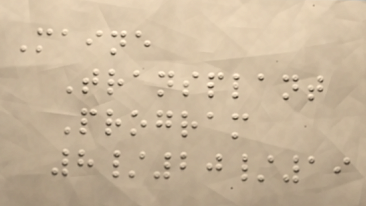Maine
Transplant
Program
8/20/19
